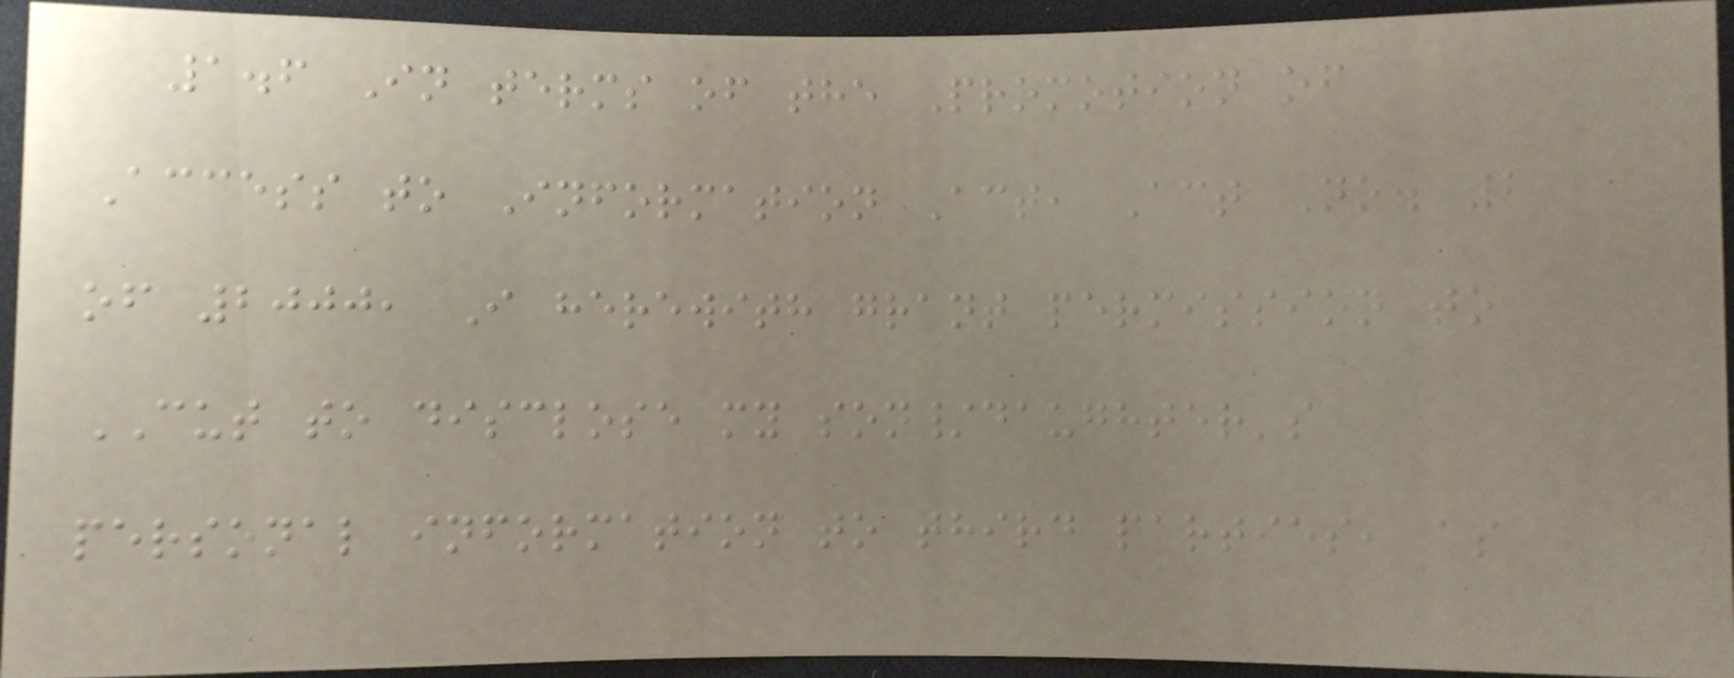1.6 In terms of the Promotion of
Access to Information Act, Act No. 2
of 2000, I herewith grant permission to
CUT to disclose my son/daughter's
personal information to third parties, as
